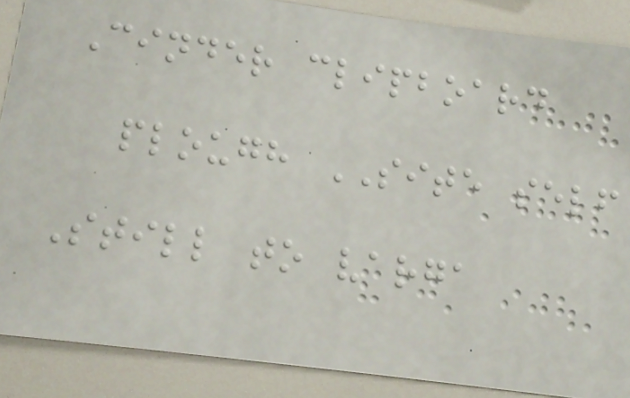Cinder clipboard
plough SITE self
Still to varga
